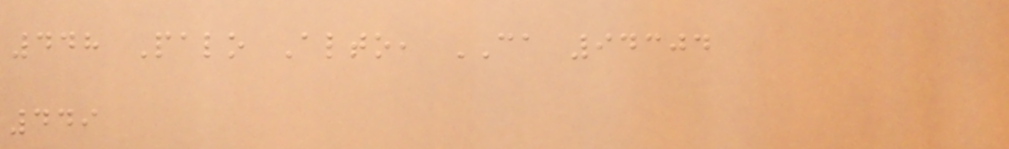448 Palo Alto, CA 94304
449
